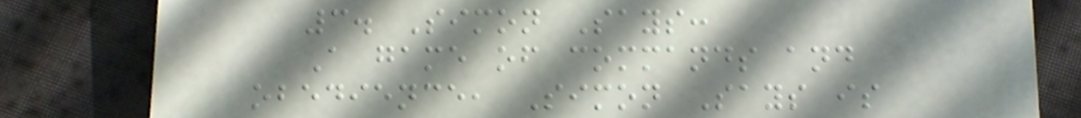3. Simon Says:
A game of commands and
obedience, Simon Says is
